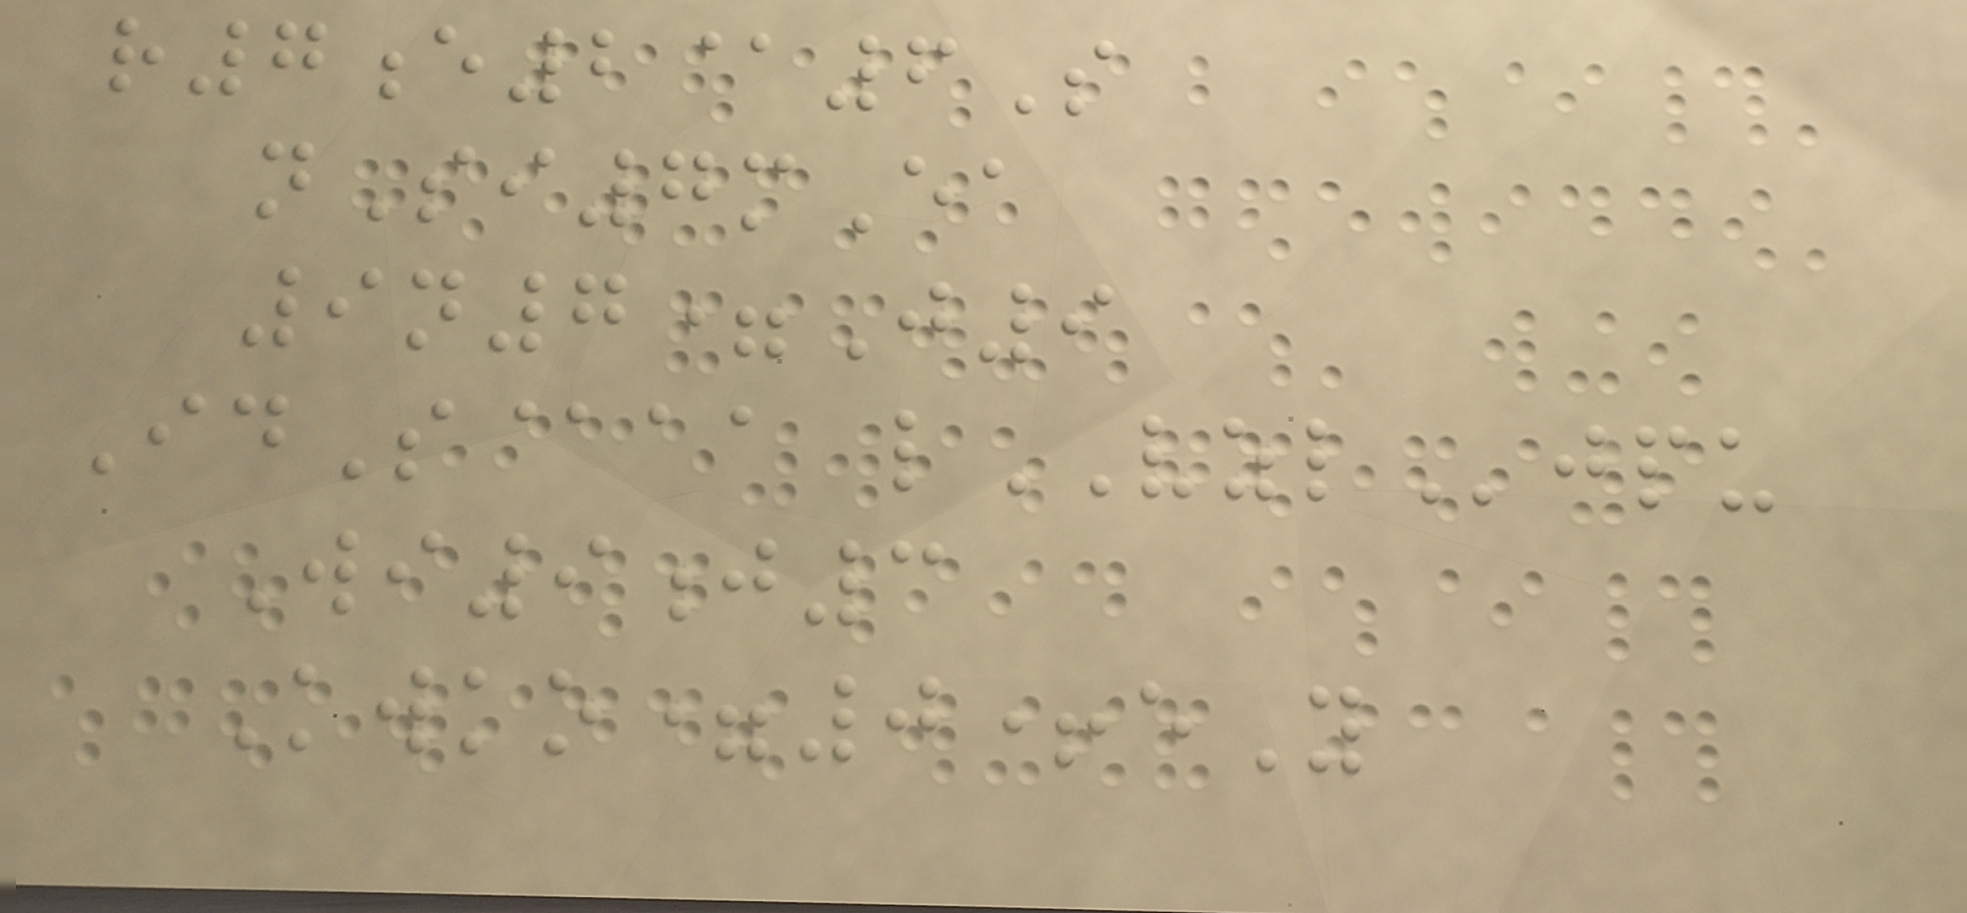r7e2@6S
nSi7mEa
9n7=J9
IdS@aa lVZLjpu
Wi9j3
Kwko=0+eY
